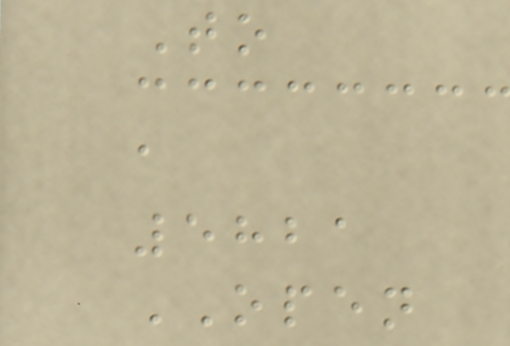To
a
5821
OPEN
